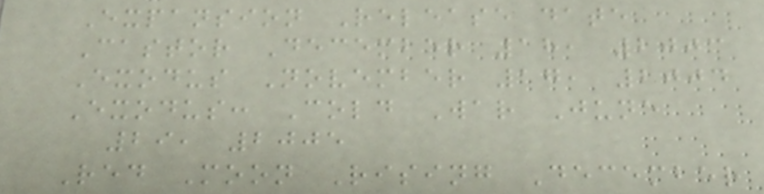Expansion Release date
Castor December 18, 2003
Exodus November 17, 2004
Exodus: Cold War June
29, 2005
Red Moon Rising December
